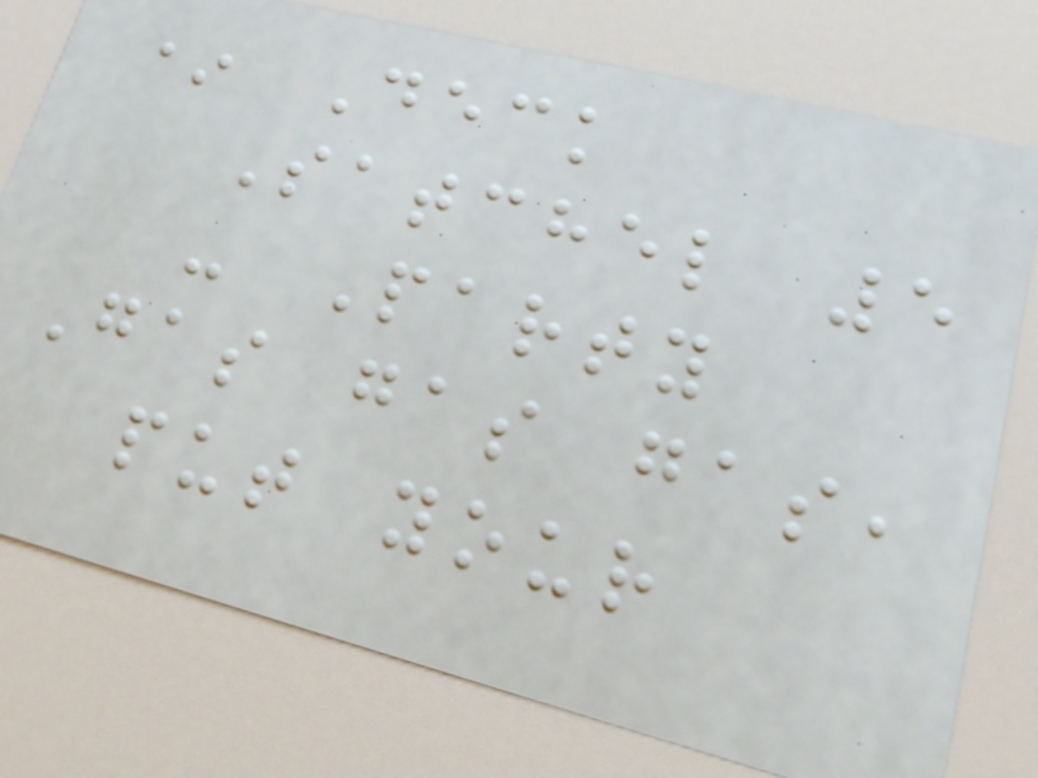* Deck
Satchel 5
- Party
Gas gas gas,
put your
